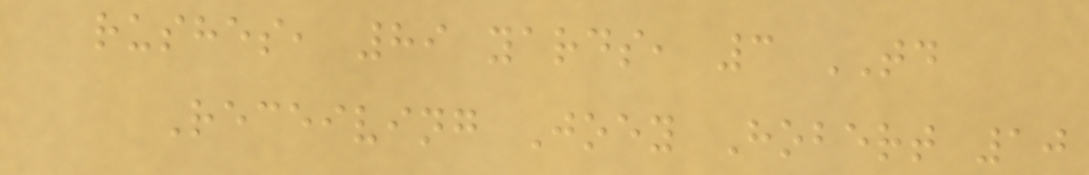rushes, 89 yards, 3 TD
Receiving Joey Hobert 10
